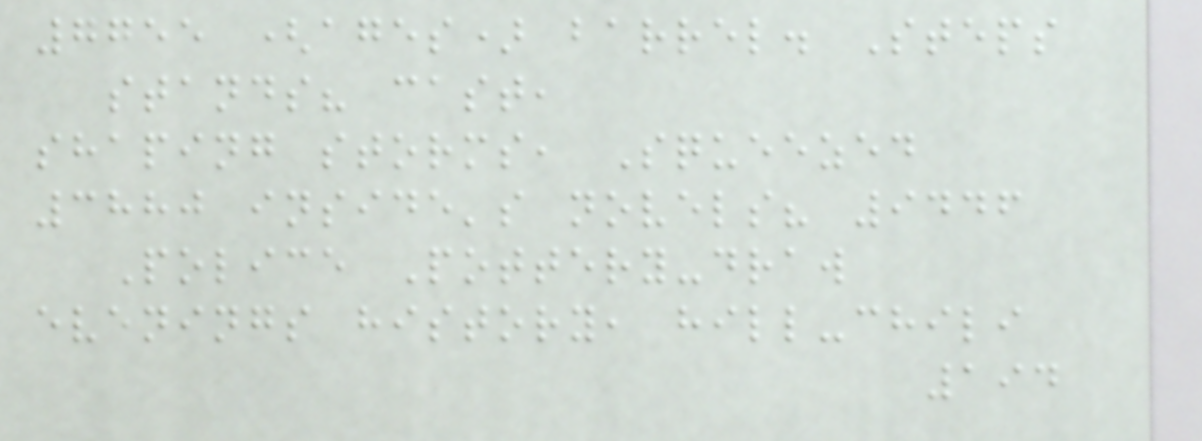7755 (ages) barrel. Steps
stands? cast,
shaping storms, Squeezed
3880 inside's novels? 9446
Police Pottery-draw
evenings history, hill-chili
194
